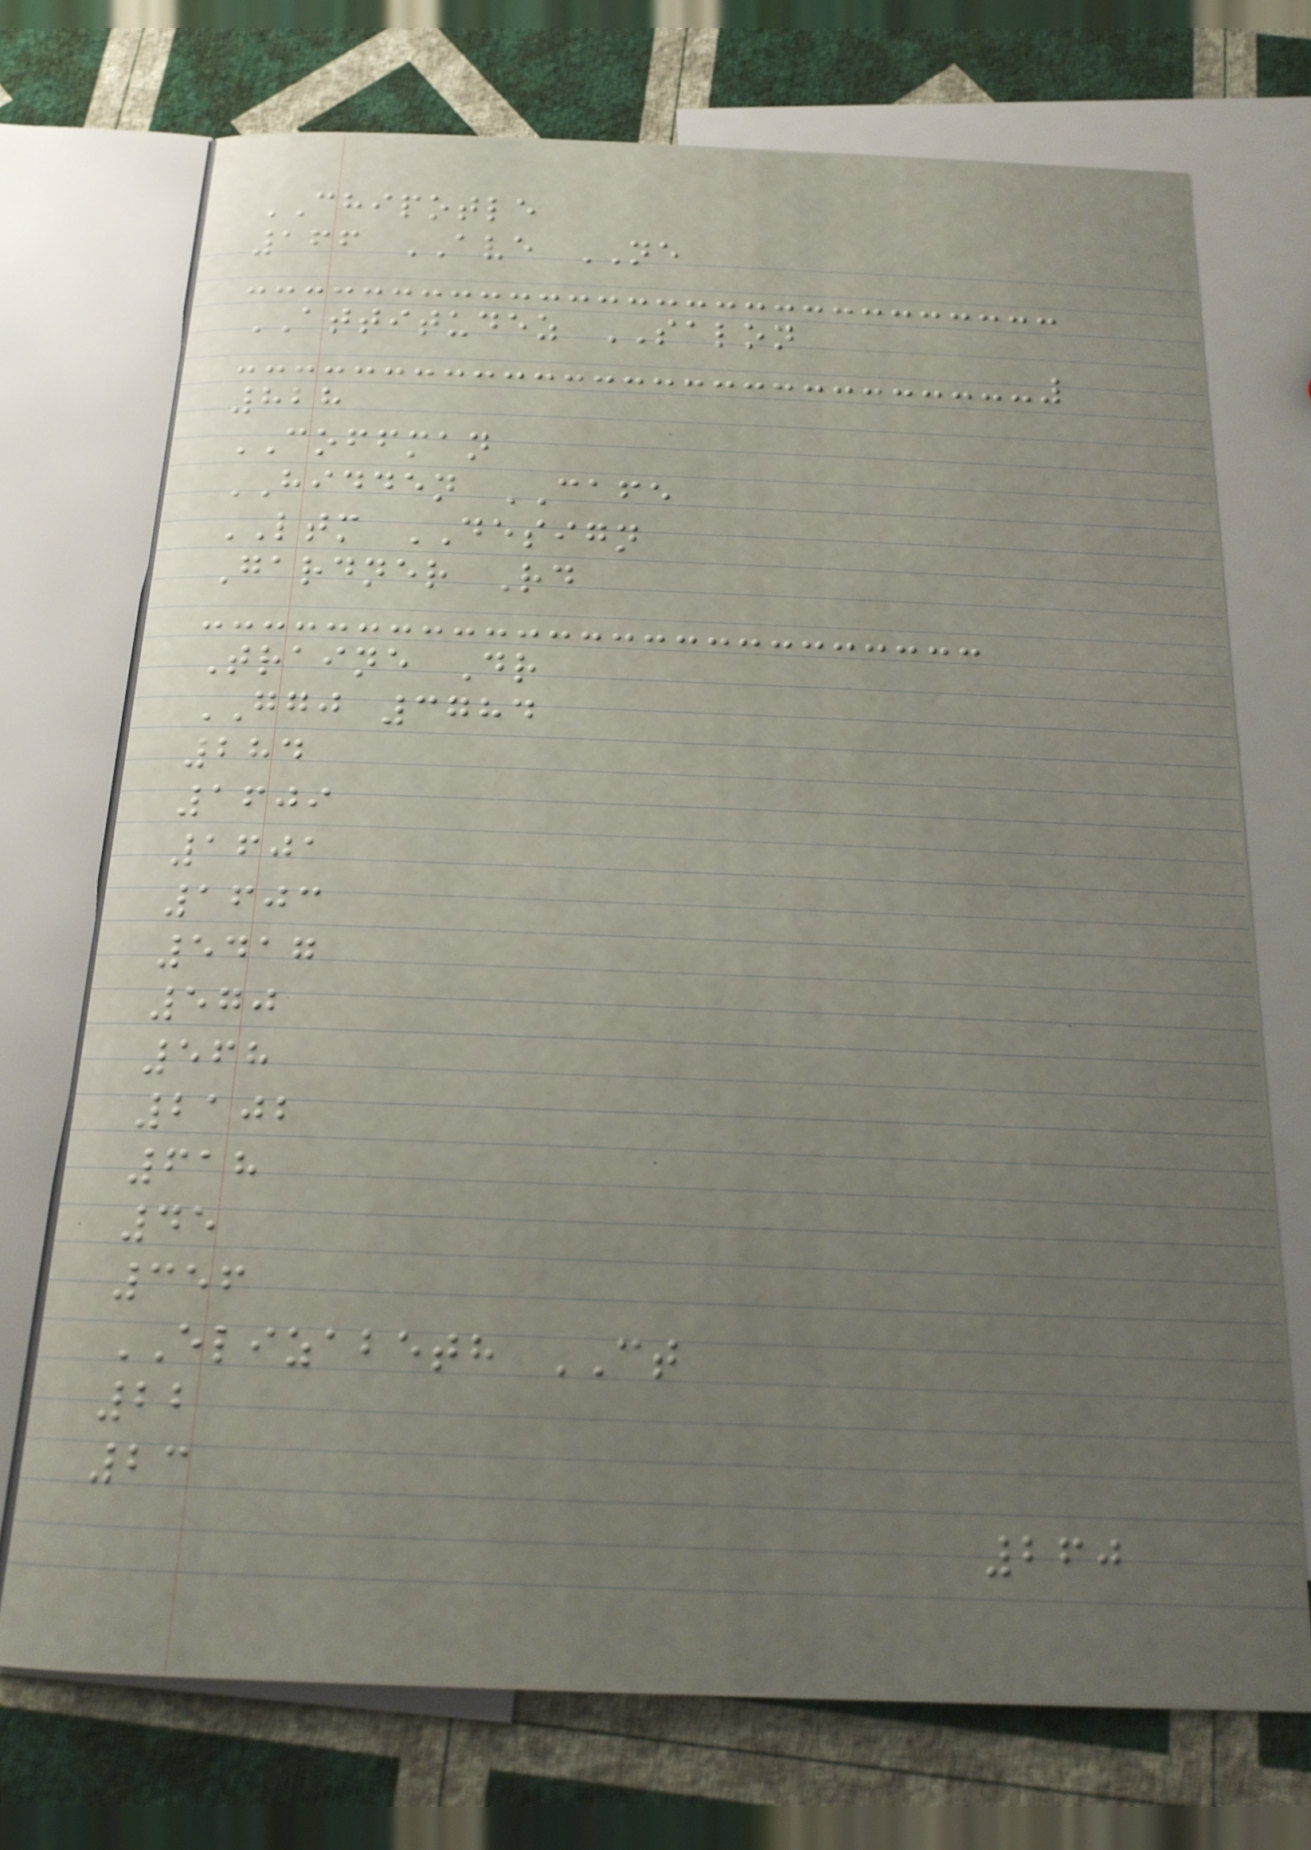CHIPOTLE
166 AVE NE
ATTITUDEZ SALON
828
COFFMAN
HIDDEN CAFE
LTM DESIGN
Gardner Rd
Traine Dr
GGJ 3784
284
1609
1601
1603
5417
570
568
2102
618
45
356
ELIZABETH CT
22
23
260
